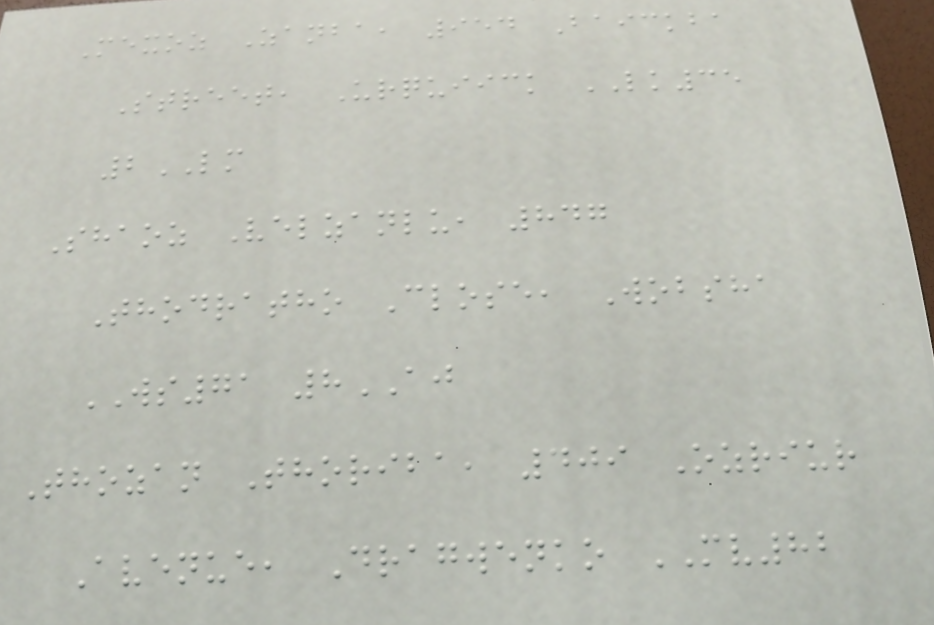Mexoz Zanba, 954 Baickba
Street, Urquiick LK35
2LM
Shaoz Velzanlu, 847
Thodratho Close, Wobsha
WS71 8AJ
Thozan Thoriba, 409 Ozriur
Avenue, Dragwenko MV82
